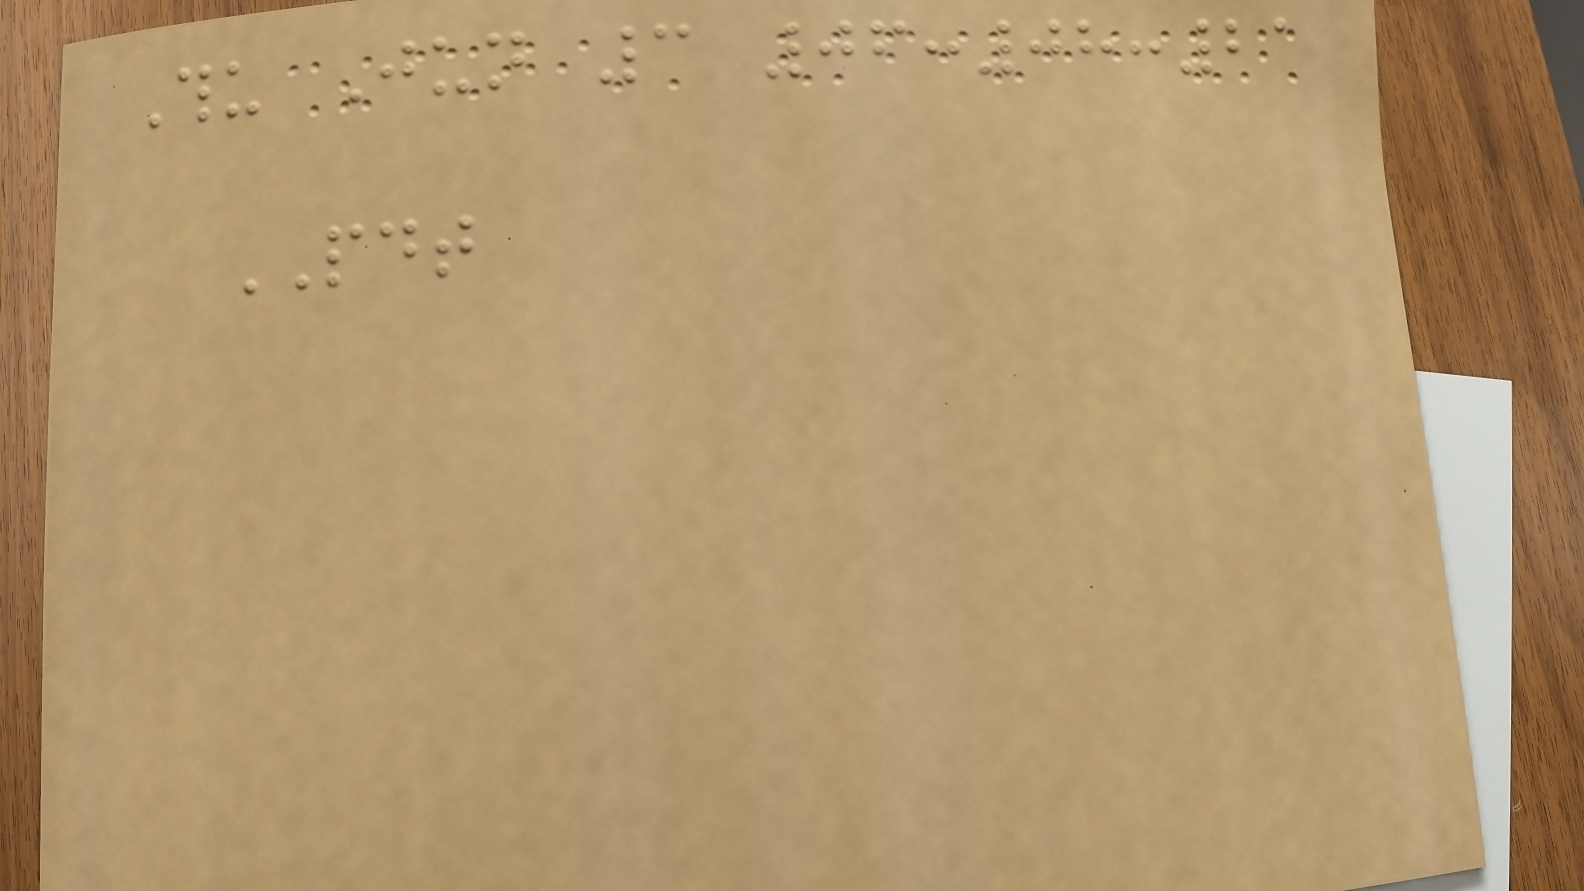Thu Jun 3 06:08:21
PDT
